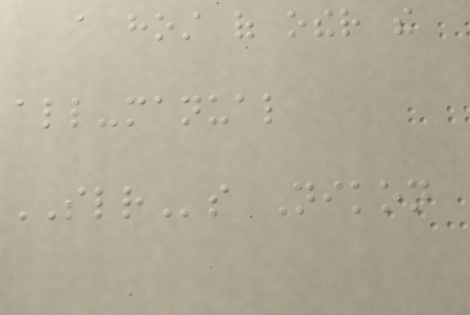a host of other the
all-manual
SLRs Nikon
